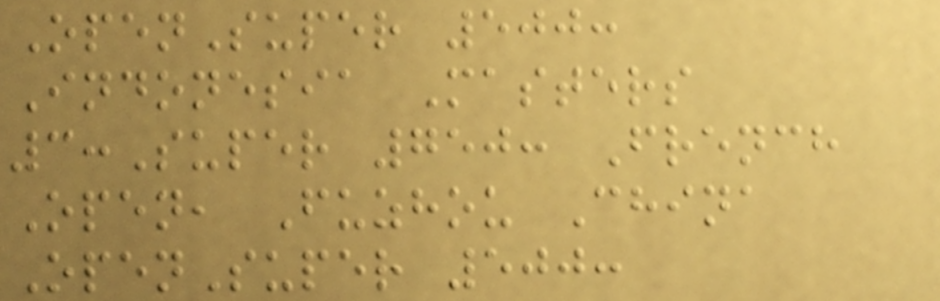OpenSuper 500:
Indonesia Masters
3:Super 750: French
Open, Fuzhou China
OpenSuper 500:
